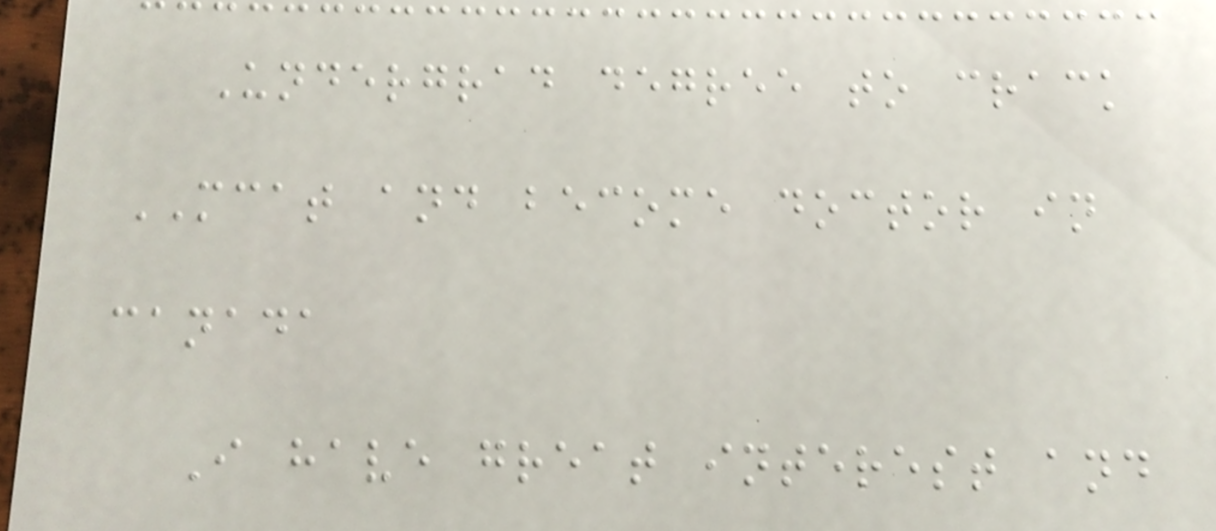Undergrad degree to crack
MCAT and become doctor in
canada
I have great interest and
